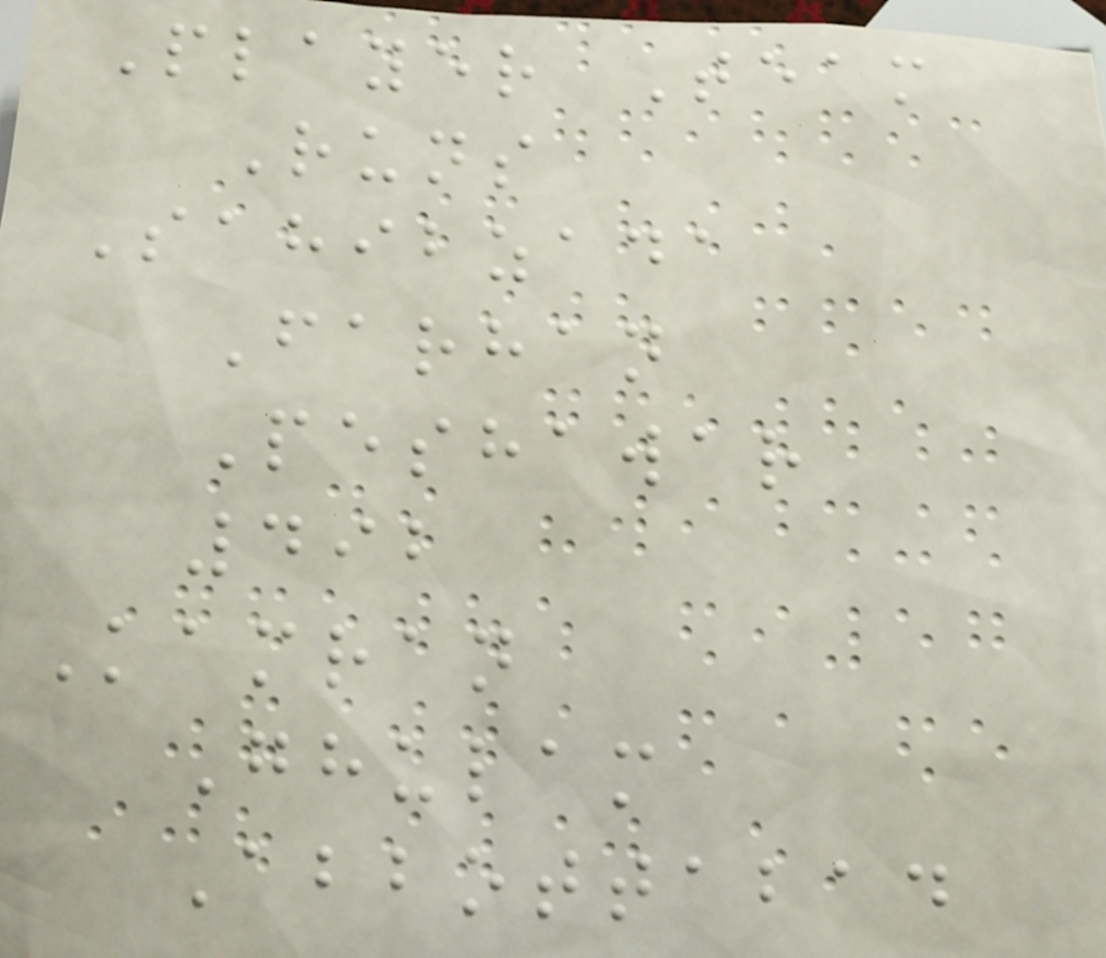Player Team
Runs
Sahibzada
Farhan
Peshawar
492
Kamran
Ghulam
Abbottabad
